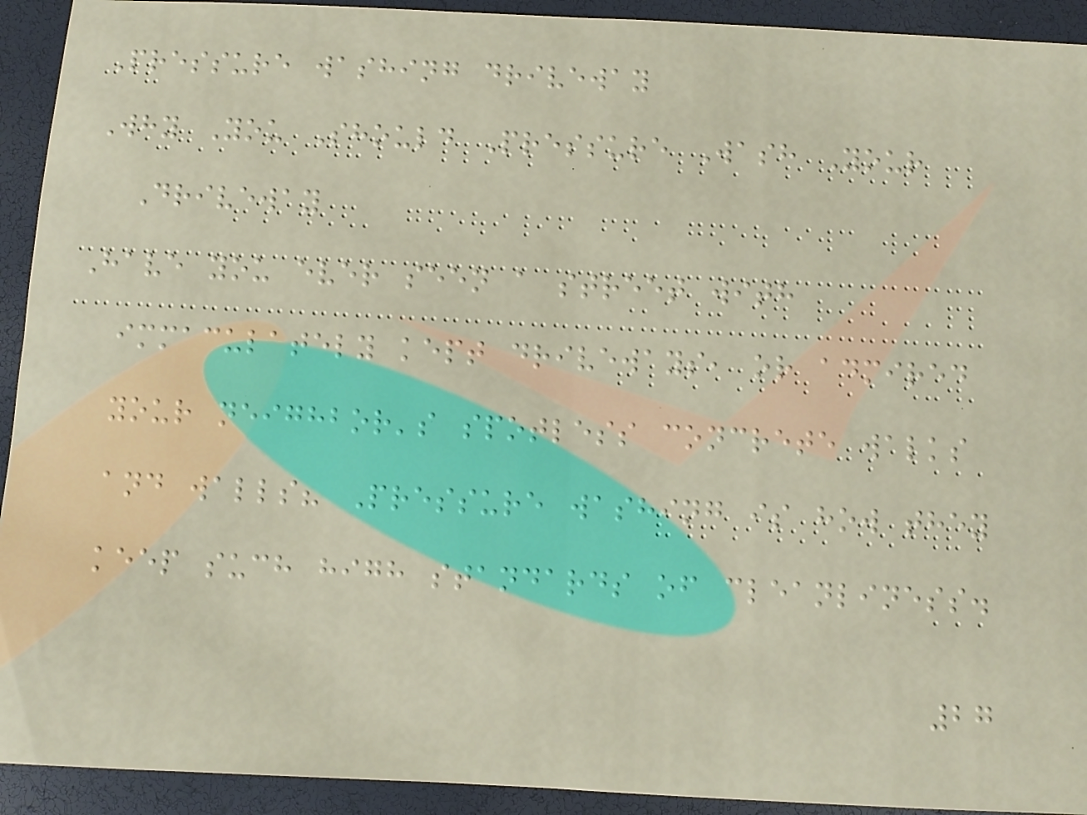Pressure washing driveway
Why You Should Pressure Wash Your
Driveway
Have you ever seen a street with
immaculately kept driveways, or admired
your neighbor's spotless concrete walks
and walls? Pressure washing is how they
keep such high standards of cleanliness.
27
